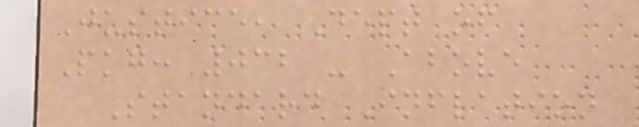Justice, Dept of
Pkg: 032 - Above
Standard Inflation
